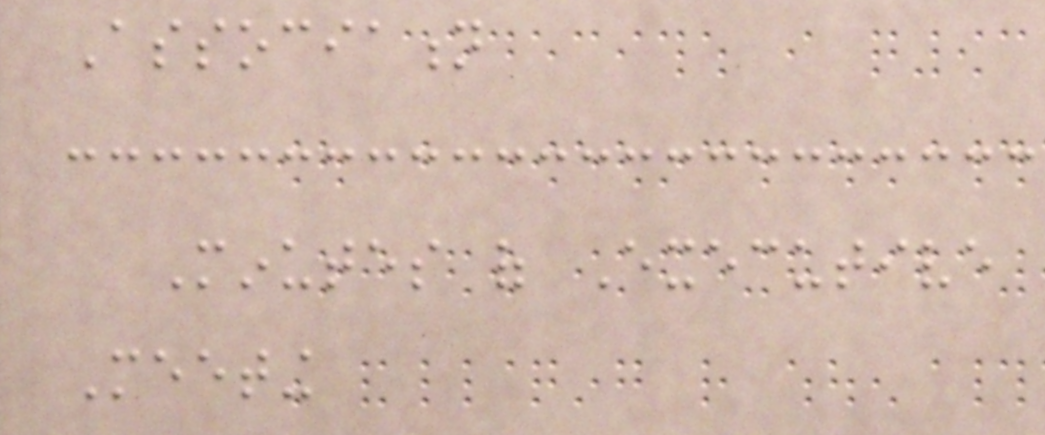Association
Minutes of Executive
Meeting
